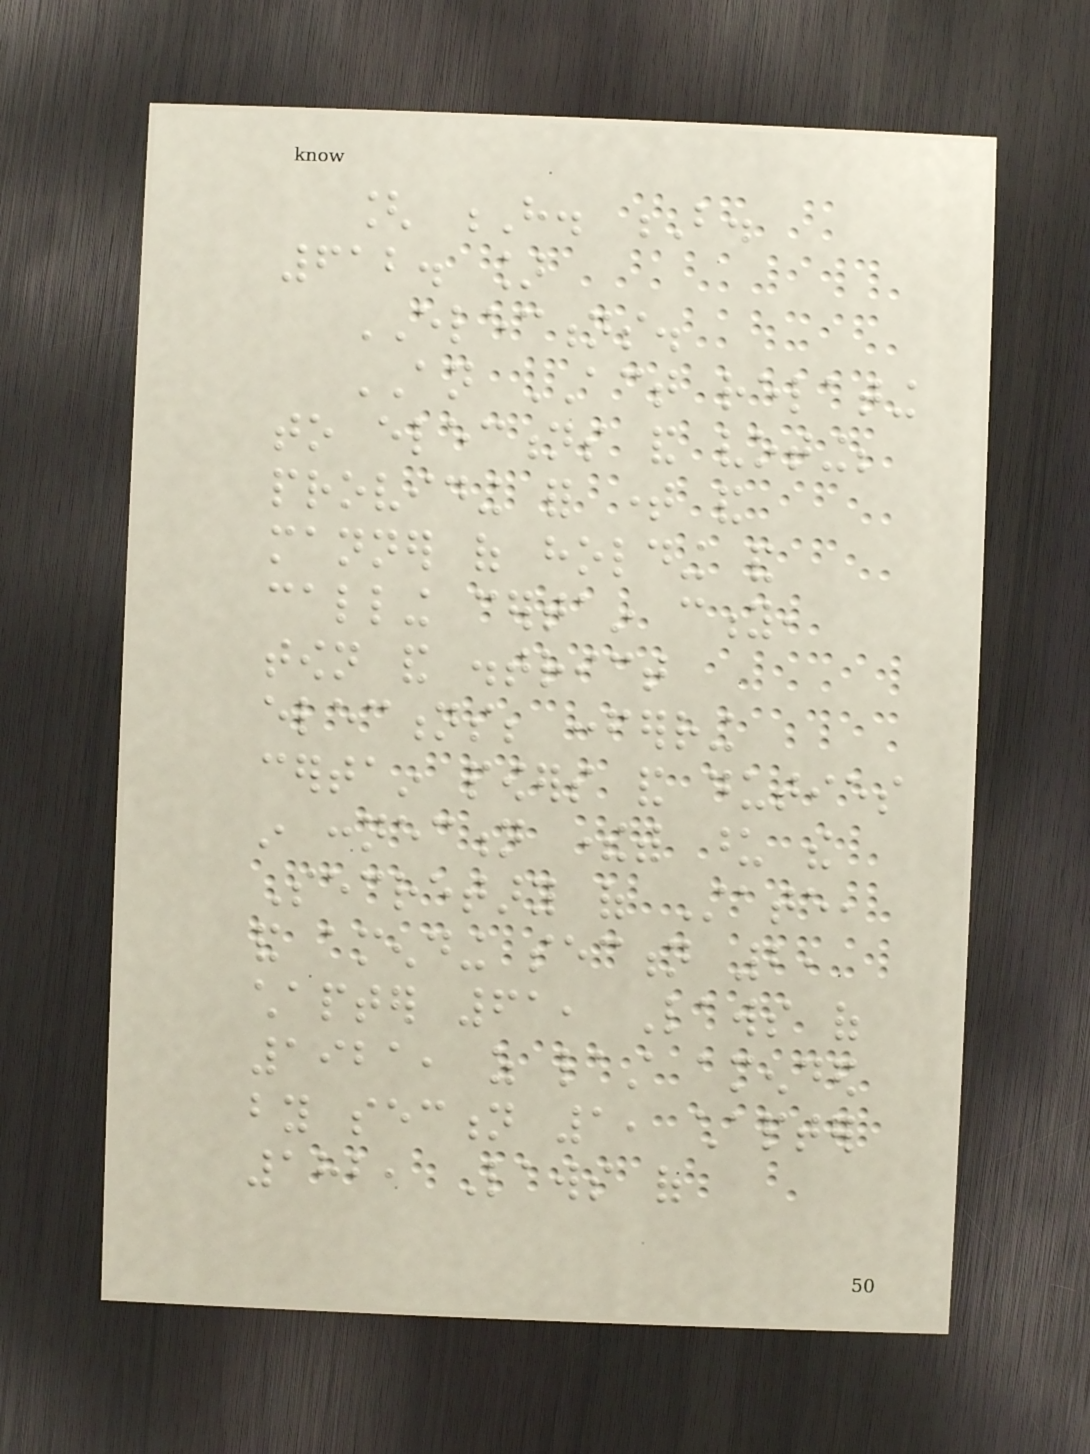[ H. B.
612. ]
ELECTIONS.
AN ACT relating
to elections and voting;
providing for time and
manner of holding and
calling certain city,
town and district
elections; conferring
certain powers and duties
in connection therewith upon the
Secretary of State,
and amending section 2,
chapter 61, Laws of
1921, as last amended
by section 1, chapter
182, Laws of
